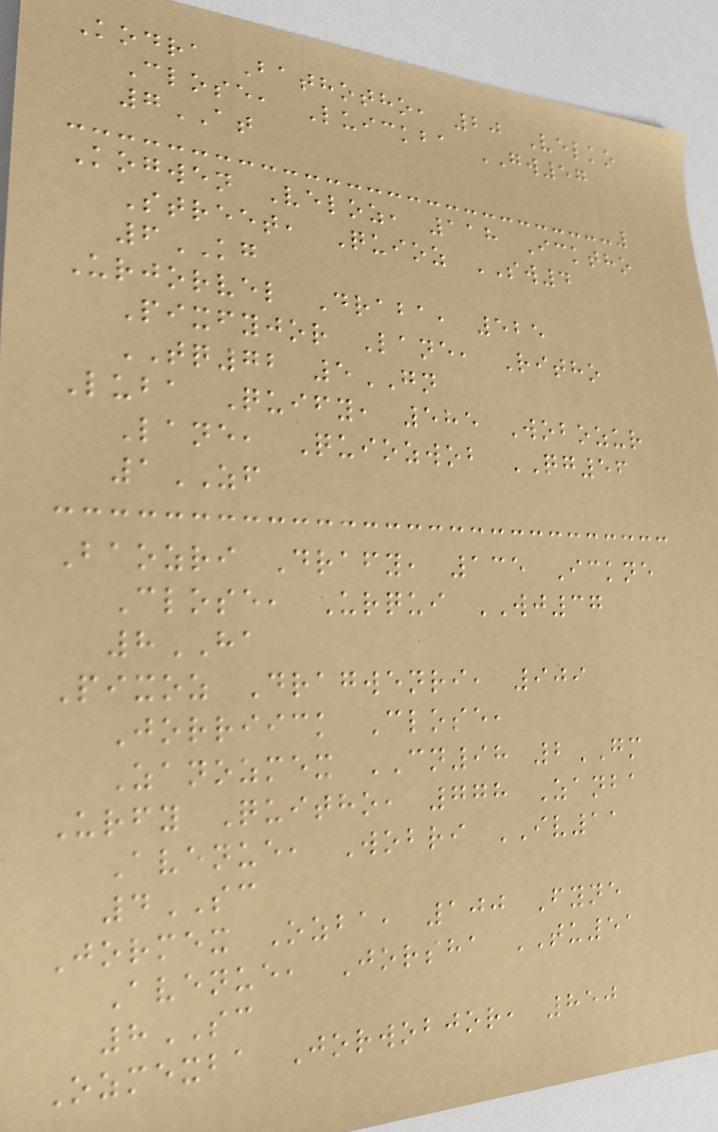Kodra Bathotho, 20 Velko
Close, Luickba GW57
7AT
Kogwen Veloz, 118 Icktho
Street, Quioz SW4
6KG
Urjorvel Draba, 525
Pixfyjor Lane, Ritho
TQ72 5GN
Luba Quify, 585 Wobozur
Lane, Quiozwob QG56
1ZF
Baozri Drafy, 135 Ickne
Close, Urqui WJ37
8HA
Pixoz Dragwenri, 909
Jorriick Close,
Zanozmex CN98 2GM
Urfy Quitho, 778 Zanba
Avenue, Wobri IV11
4SC
Jormex Ozba, 100 Fyne
Avenue, Jorsha TU51
8SC
Ozmexba Jorwobjor, 850
